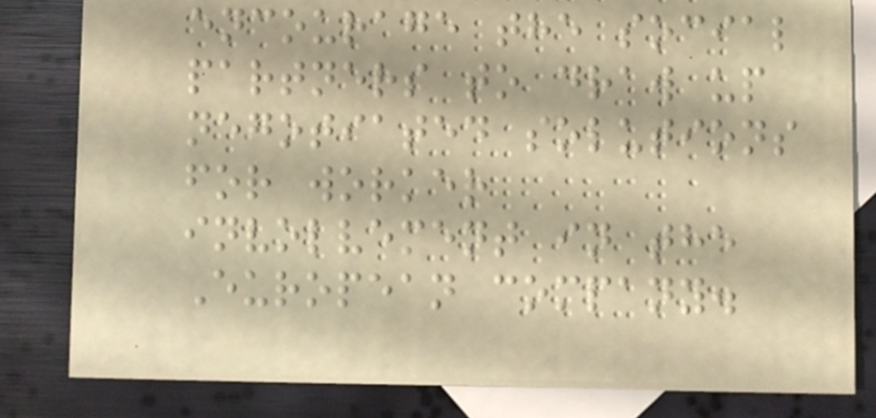encourage the social
partners to draw up
negotiated solutions
for worker
involvement in the
European company.
